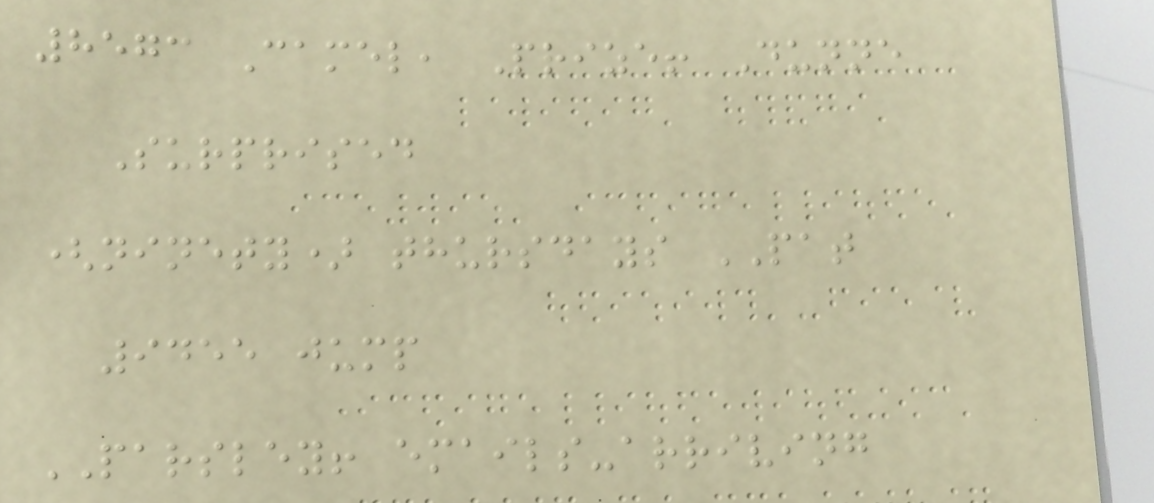8573 Camel, Prize! Dunne
Surprised
(ninety) thursdays PAT
9455 jump
PARSLEY! emails-arriving
